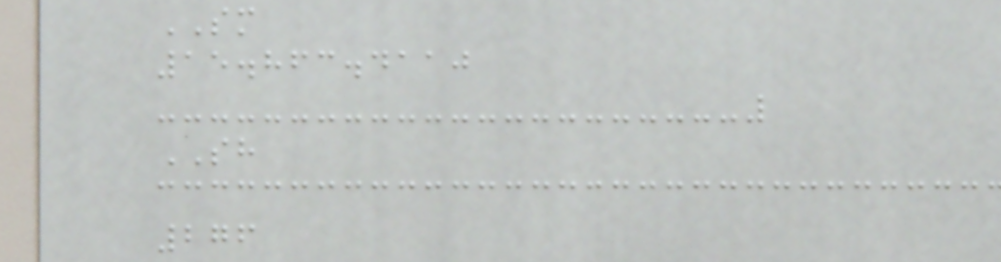SM
15.863.4110
SH
276
